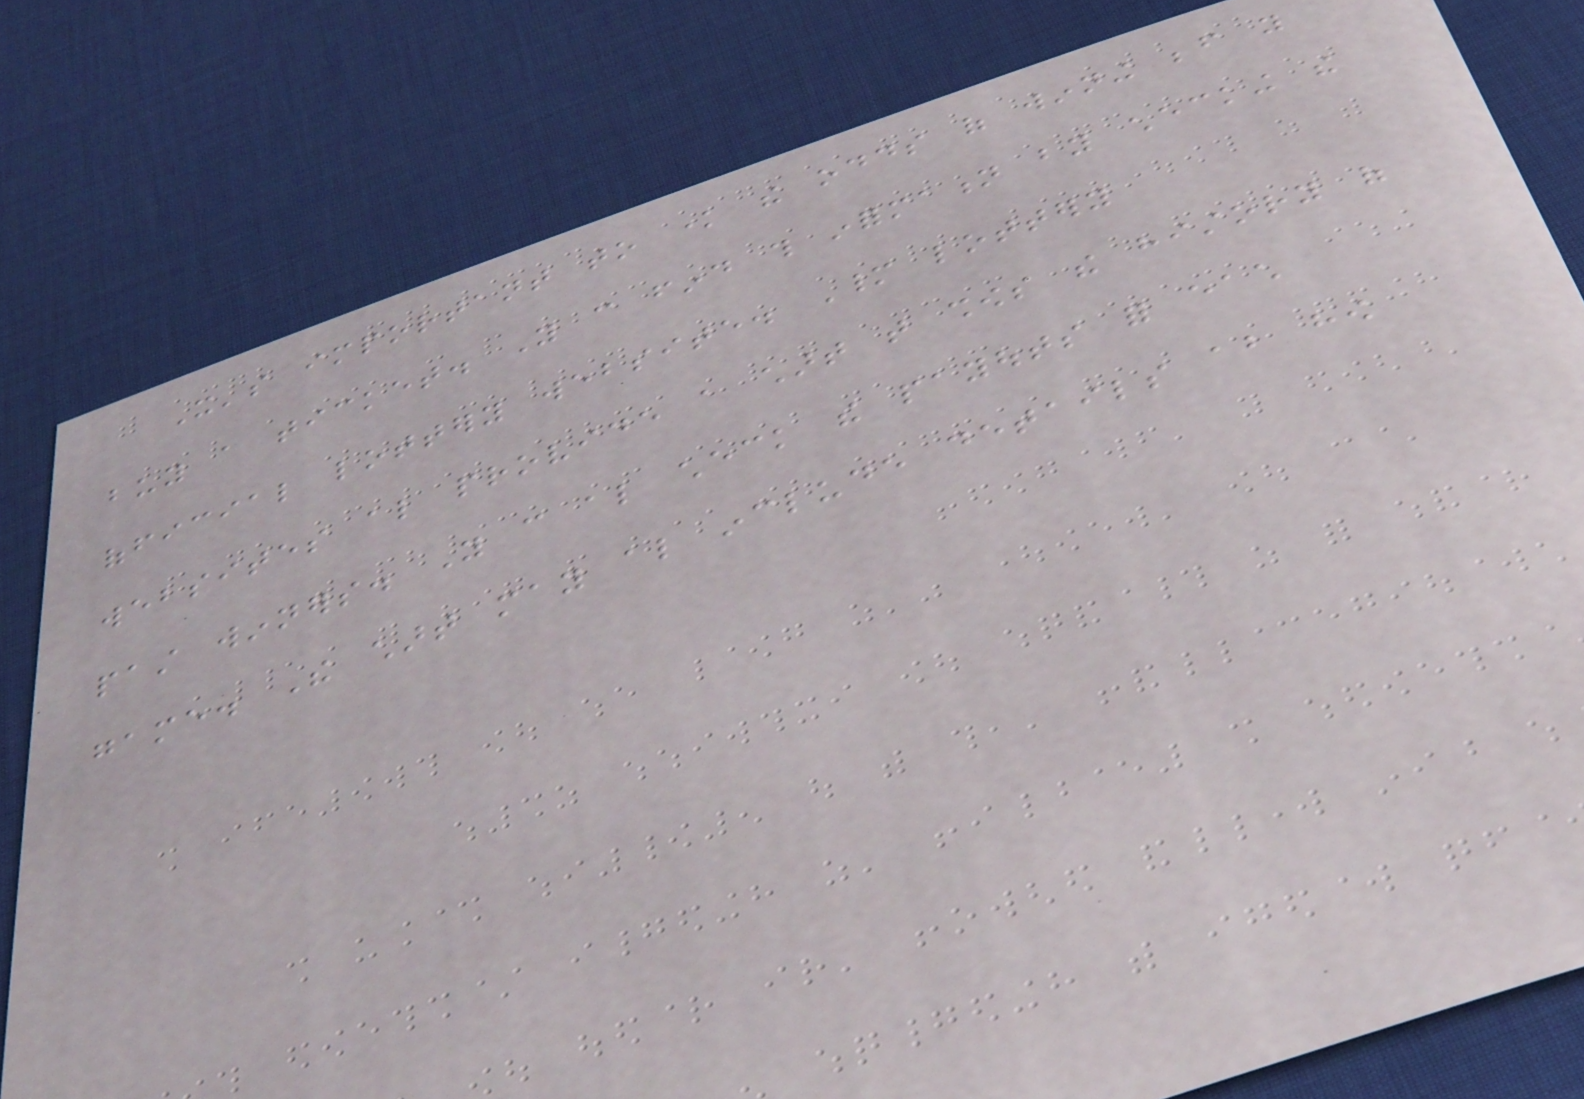It's important to know the odds of winning before you
buy a ticket. You can find this information by checking the
official lottery website. Many lottery
websites also provide a chart that shows the history of
past winners. You can also check the payouts for each
game. The chart may also include details about how
